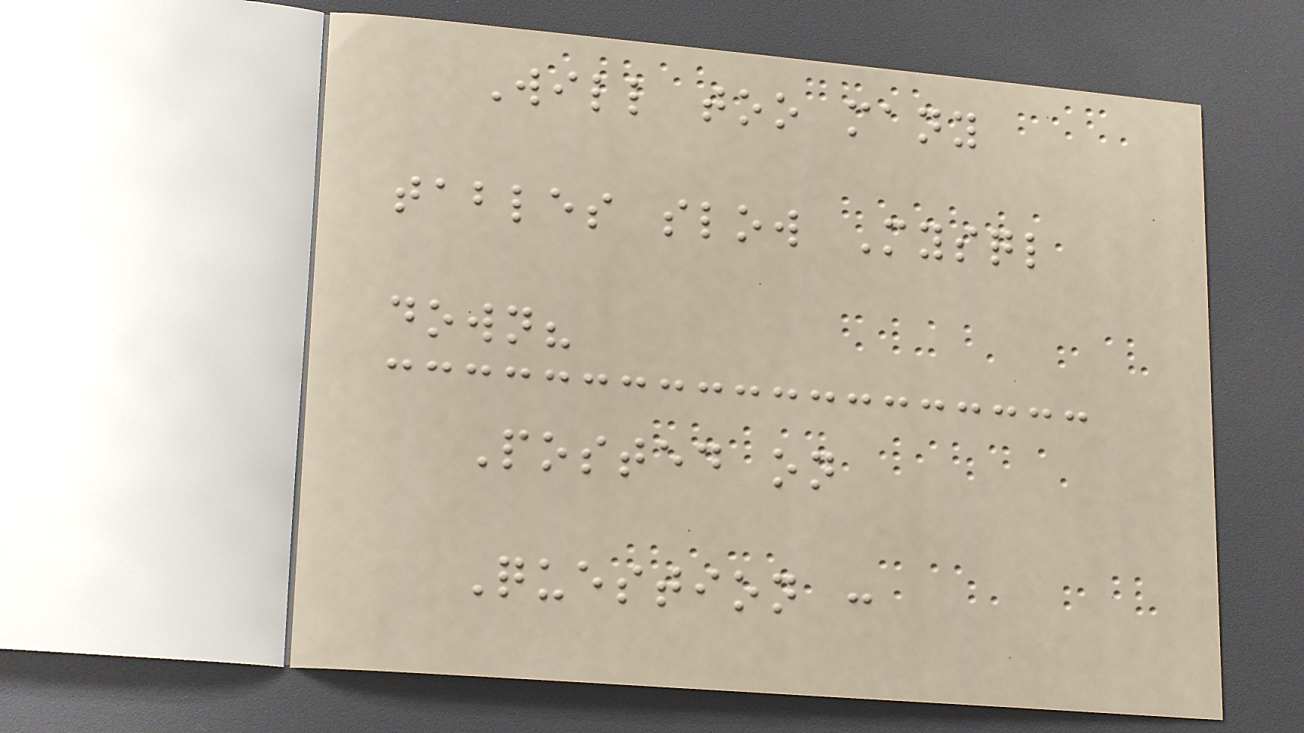Will too many
tables slow Mysql
down?
Posted on
Question :
